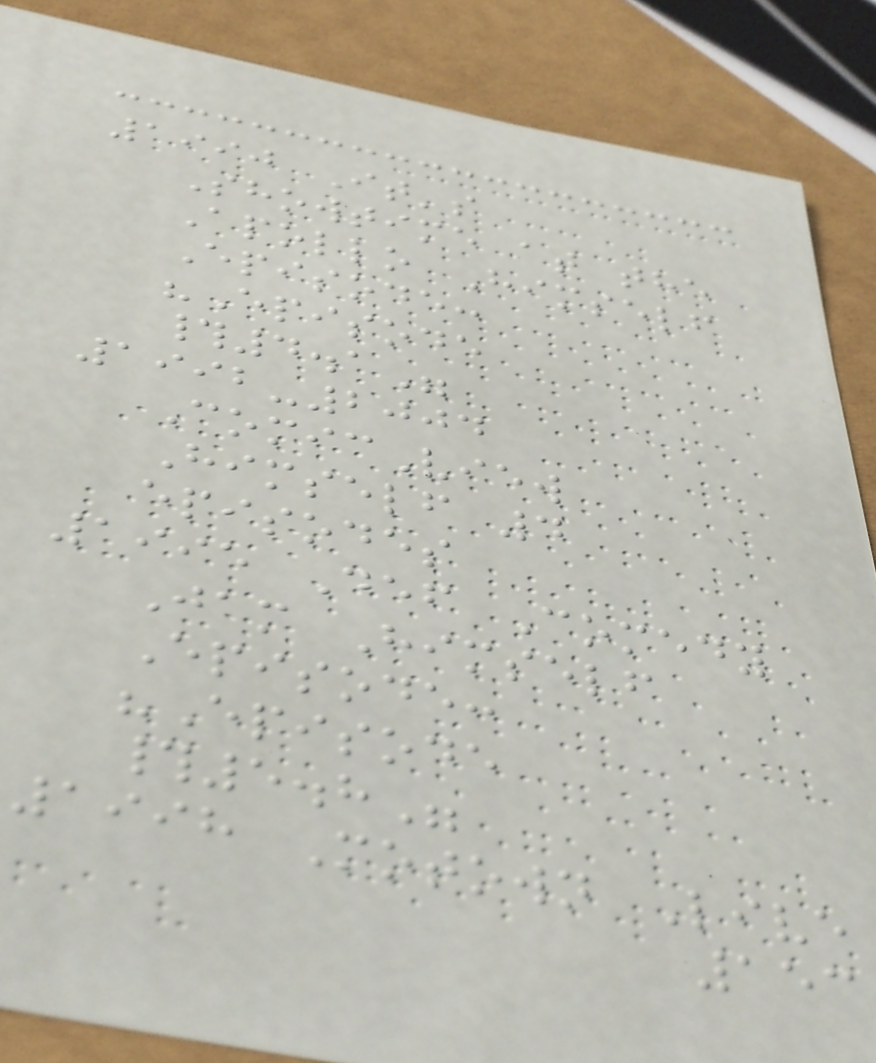1990 It's
Showtime at the
Apollo Himself
Episode:
"Episode
#4.1"
1992-2004
ComicView
Himself 4
episodes
1995 Def Comedy
Jam Himself
Episode:
"Episode
#5.8"
1998 Motown Live
153
